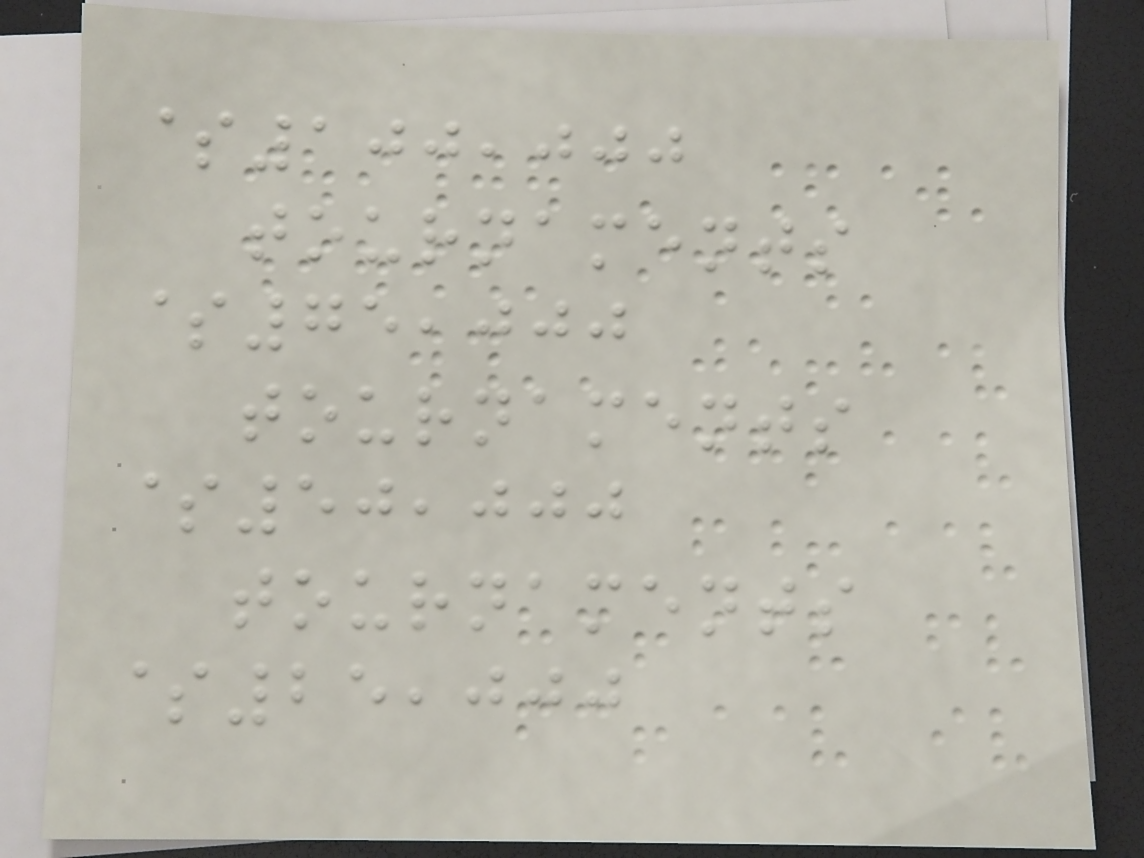$100,000
tournaments
$75,000
tournaments
$50,000
tournaments
$25,000
